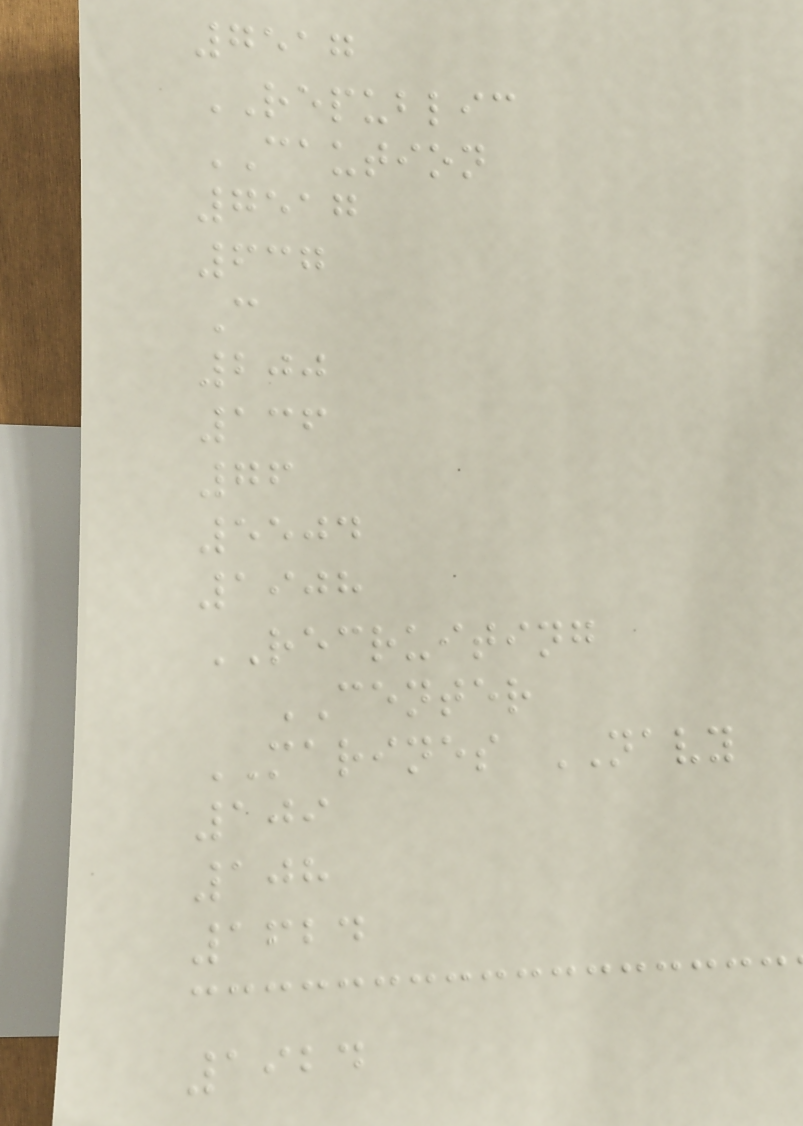7517
REPUBLIC
CAUTION
7517
637
C
200
136
76
5504
1908
RECRUITING
CENTER
MARINES NAVY
109
108
1624
1924
